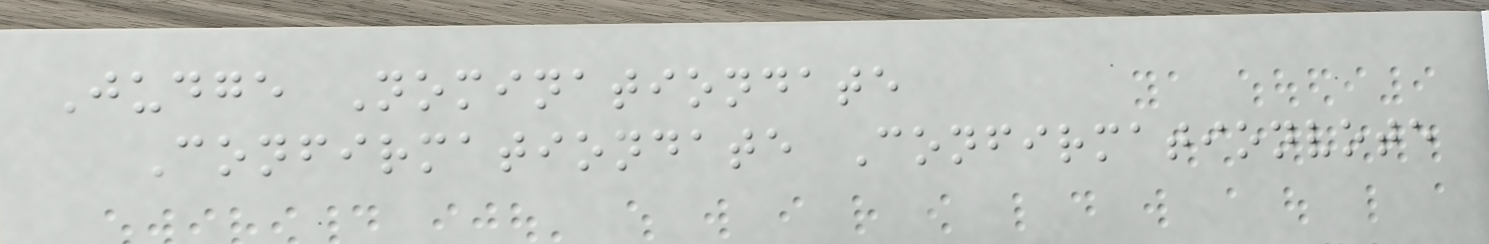Judge Nominationdate
Confirmationdate Confirmationvote
